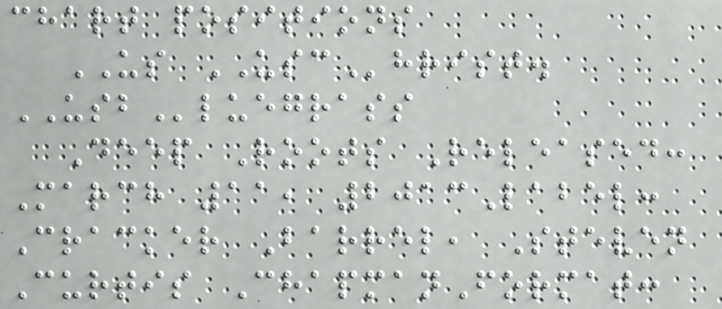chart positions
US USChrist.
USBluegrass
Deep Roots Released:
March 11, 2013Label:
Cracker Barrel, Steven
Curtis ChapmanFormat:
